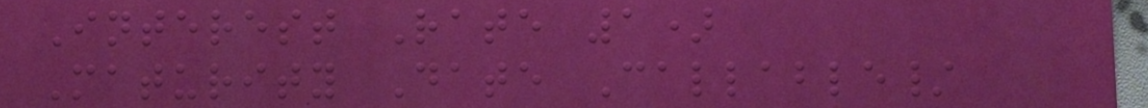Interest Rate 1)
Maturity Date Callable/
